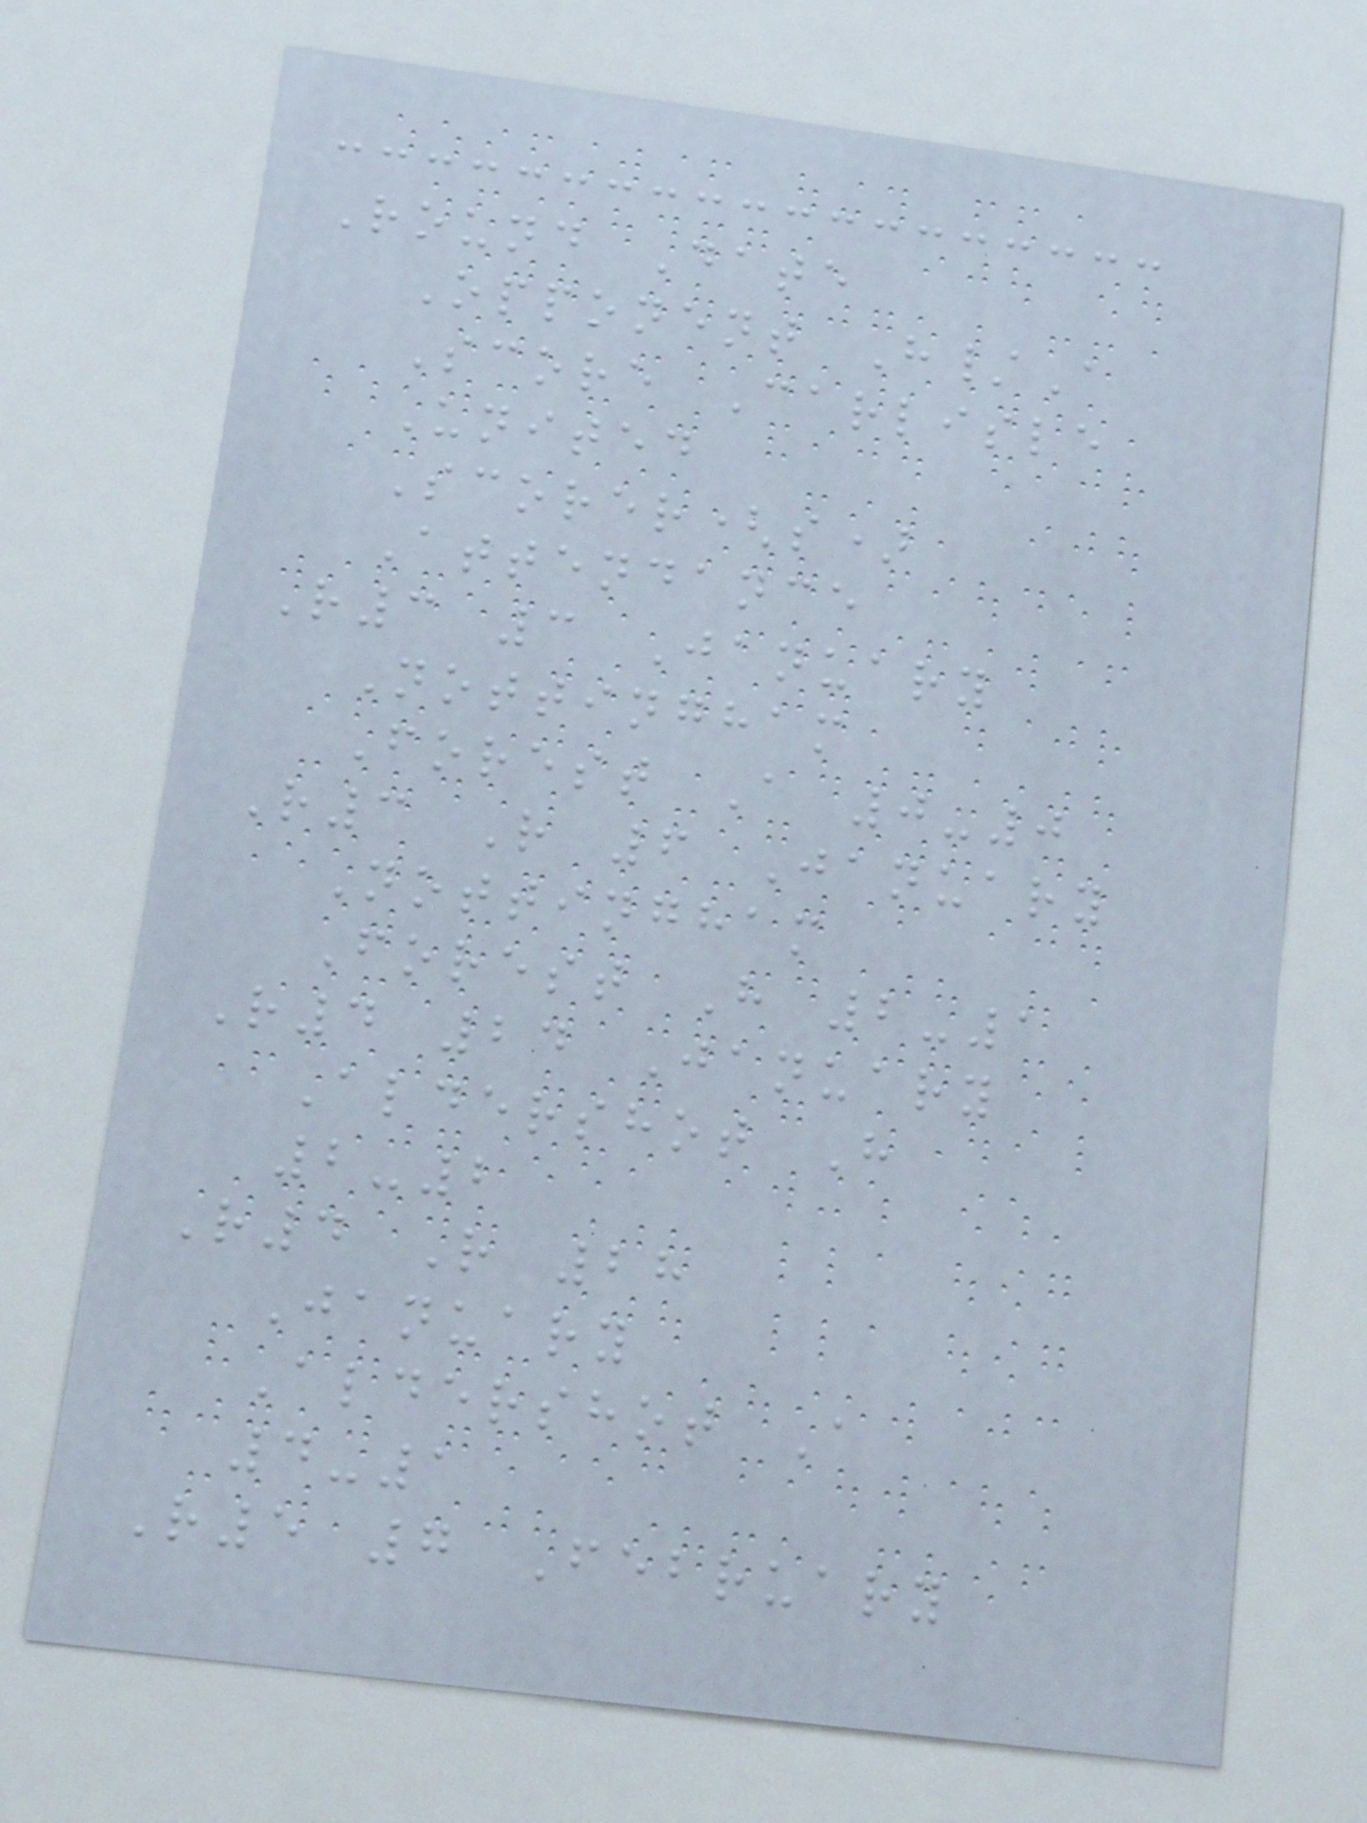Round Date
Opponent H/A
Score Carlisle
United
Scorer(s)
Attendance
R3 3 January
Nottingham
Forest A 0-0
R3 R 6 January
Nottingham
Forest H 2-1
R4 24 January
Aldershot H
2-2
R4 R 28
January
Aldershot A
4-1
R5 7 February
